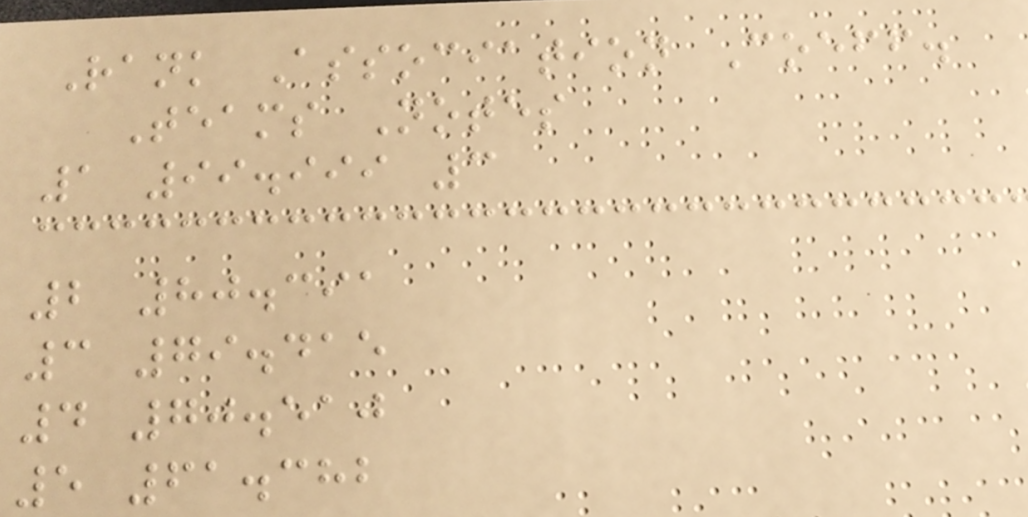Rank Association Coeff.
Teams Notes
1 99.999 3
2 80.391
3 79.415
4 70.510
5 61.382
